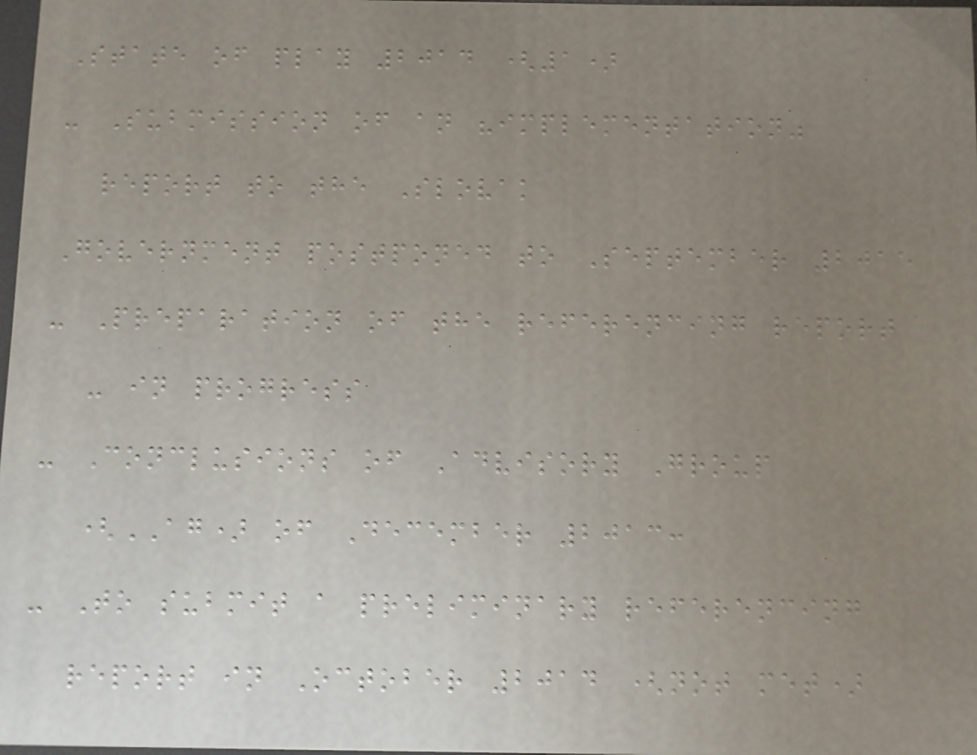State of play 2014 (1)
- Submission of an "implementation"
report to the Slovak
Government postponed to September 2015
- Preparation of the referencing report
- in progress
- Conclusions of Advisory Group
(AG) of December 2013:
- To submit a preliminary referencing
report in October 2014 (not met)
